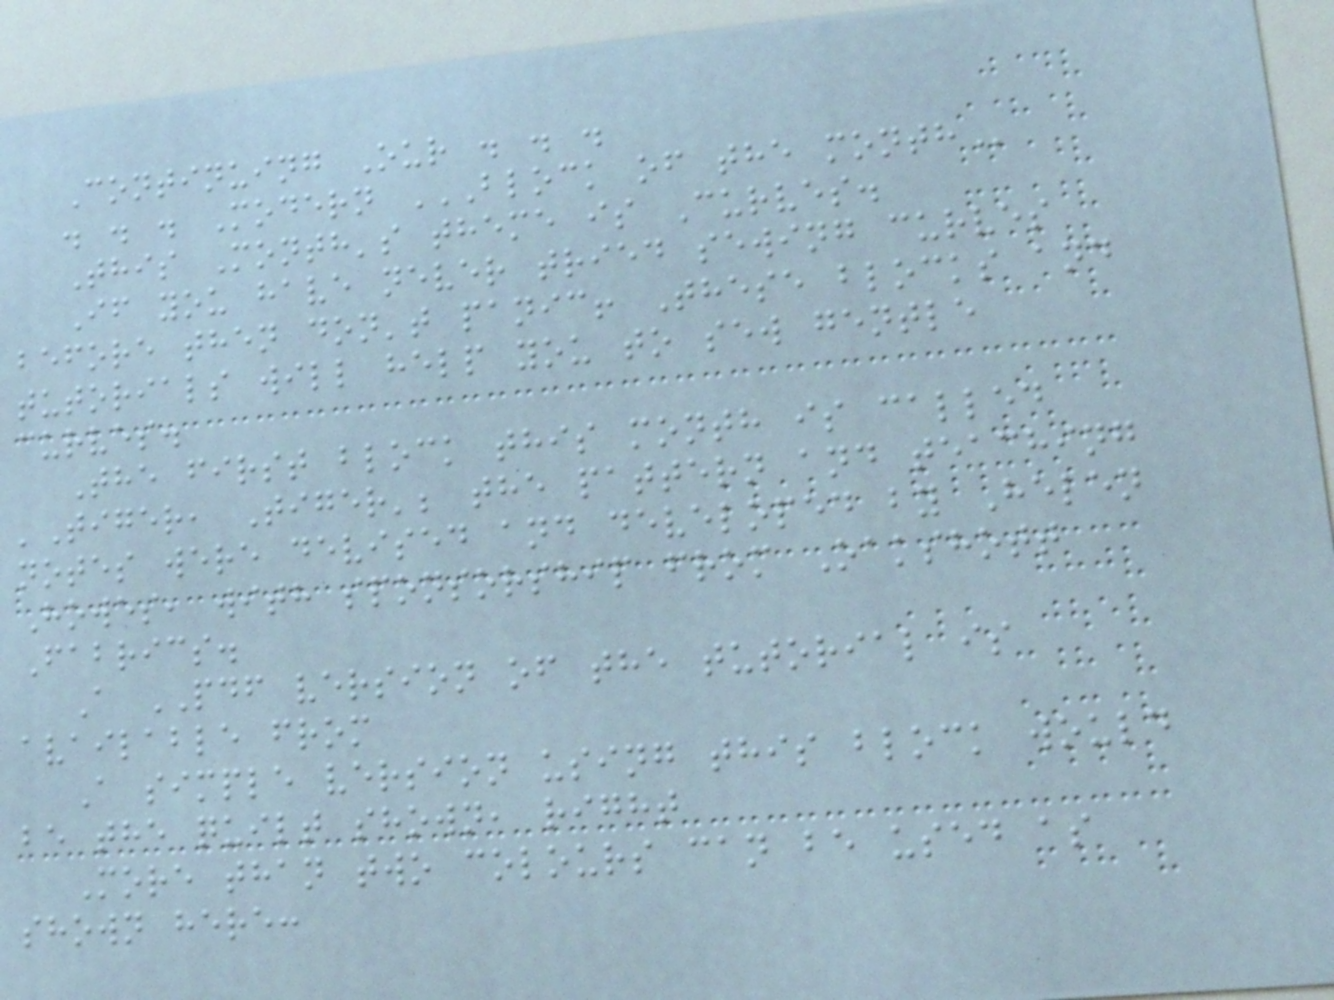Continuing Our . . .
. . . Modern BLOCK OF THE MONTH
This Month's theme is Curves.
If you have never tried sewing curves
before then don't panic! These blocks and
tutorials will help you to sew gentle
curves.
The first block this month is called
'Tiger, Tiger'; the pattern and teaching
notes were devised and developed by Helen
Howes, with sponsorship from Oakshott
Fabrics.
A PDF version of the tutorial is
available from
A simple version using this block would
be the quilt shown, right
More than two colours can be used as
shown here:
